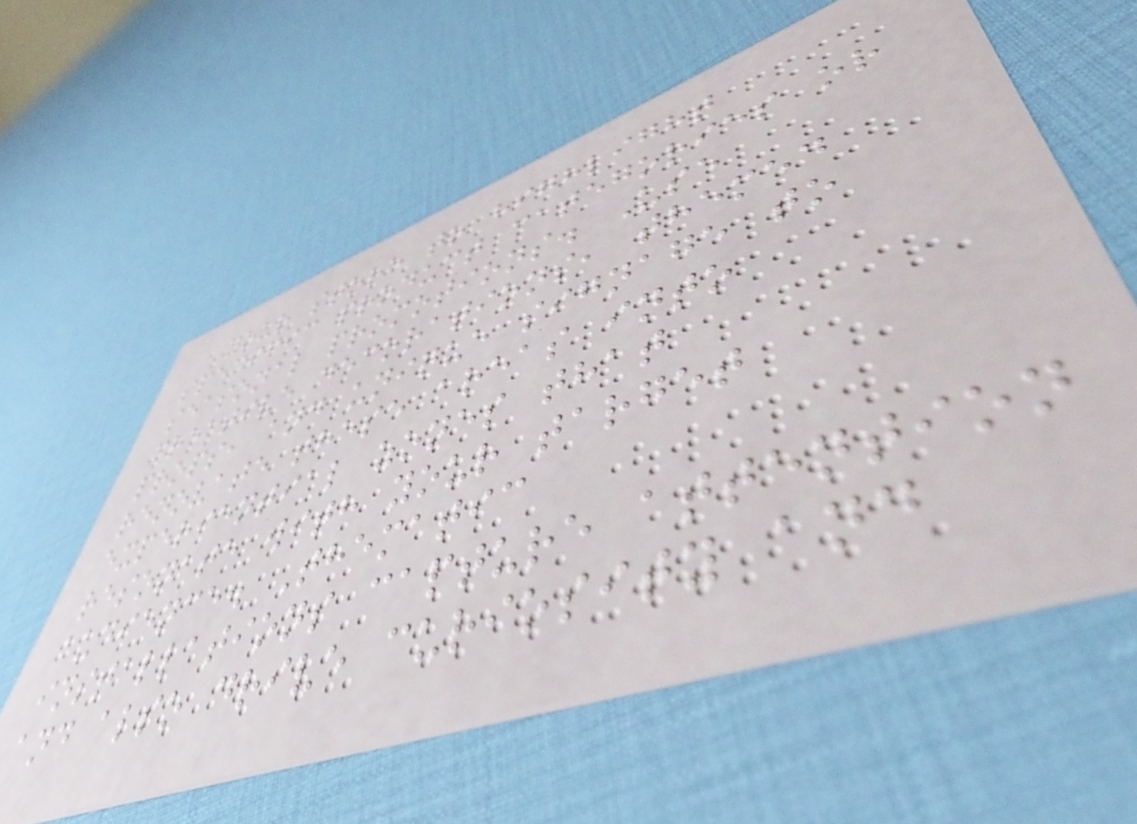your store to highlight
specific product categories or
seasonal promotions. Use
creative decorations, themed
props, and unique signage to
renovate these areas into
experiential zones that
resonate with your target
audience. Thematic
installations capture attention
and also drive curiosity and
